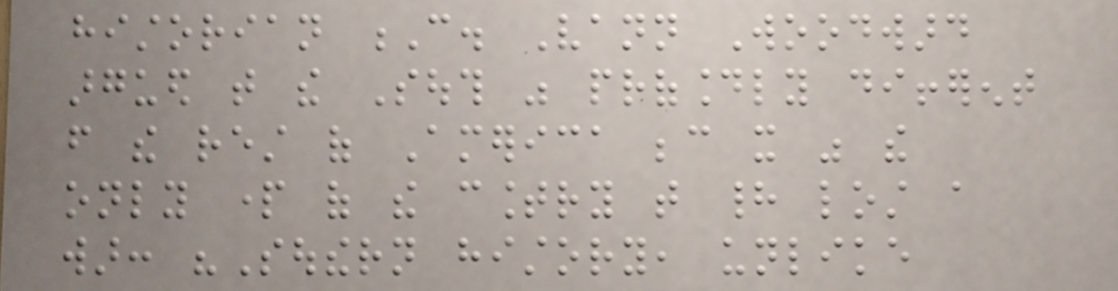historian C. Vann Woodward
argued that the South was profoundly different
from the rest of America because it was the
only part of the country that had lost a
war: "Southern history, unlike
